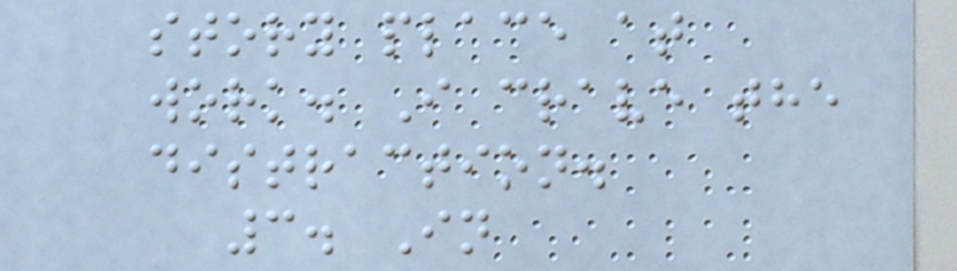story place at
work. I crave the
distraction.
3. In
